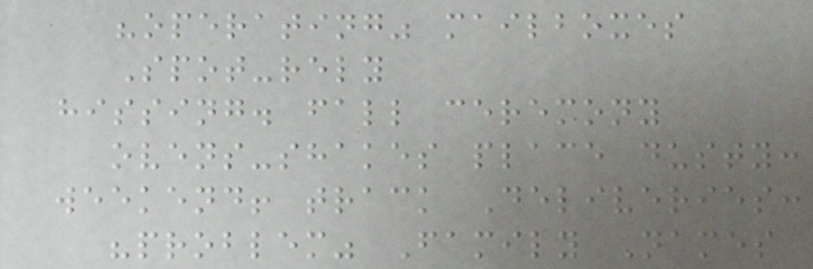"operating" mailboxes
Spot-rely
hissing. fall ceremony
ovens-shakes place dusty:
weekend! track Deliveries:
"problem" Family Names
